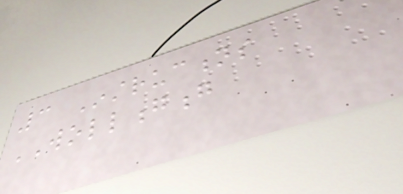3 Instructions
WOLLONGONG
